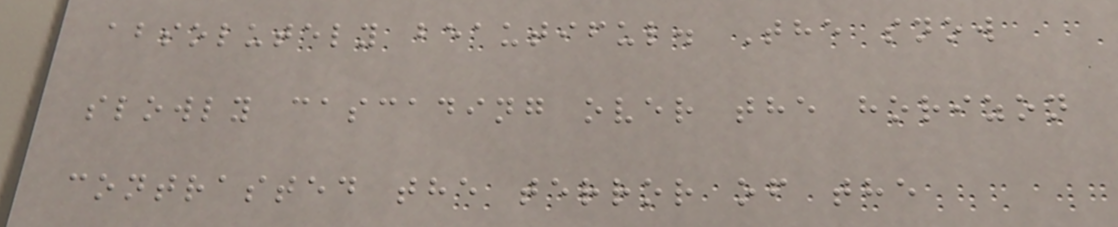absolutely beautiful. The snow
slowly cascading over the horizon
contrasted the terror of the
